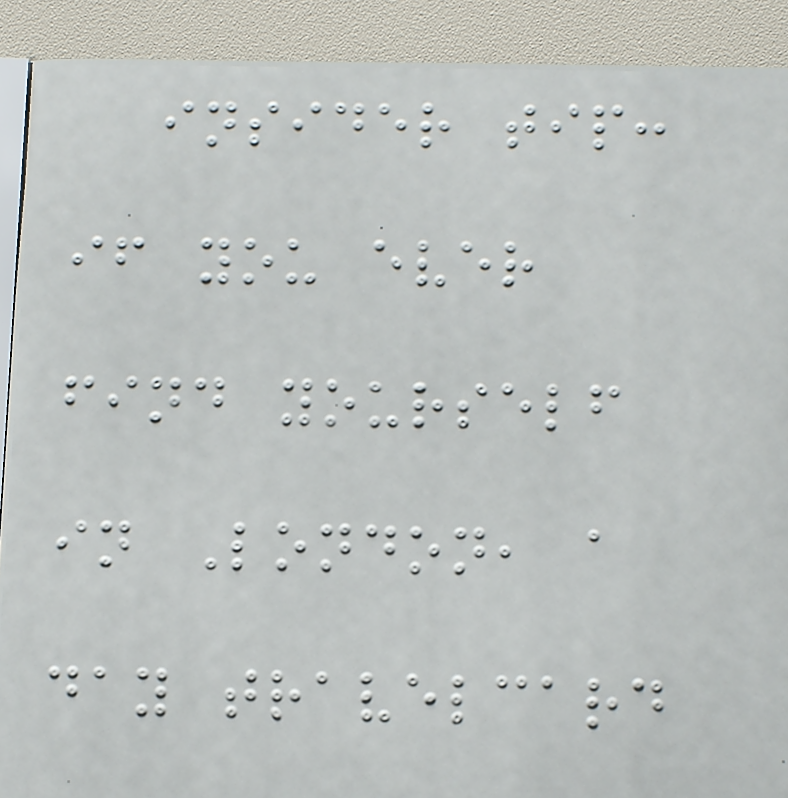insider tip:
if you ever
find yourself
in London, a
day travelcard
